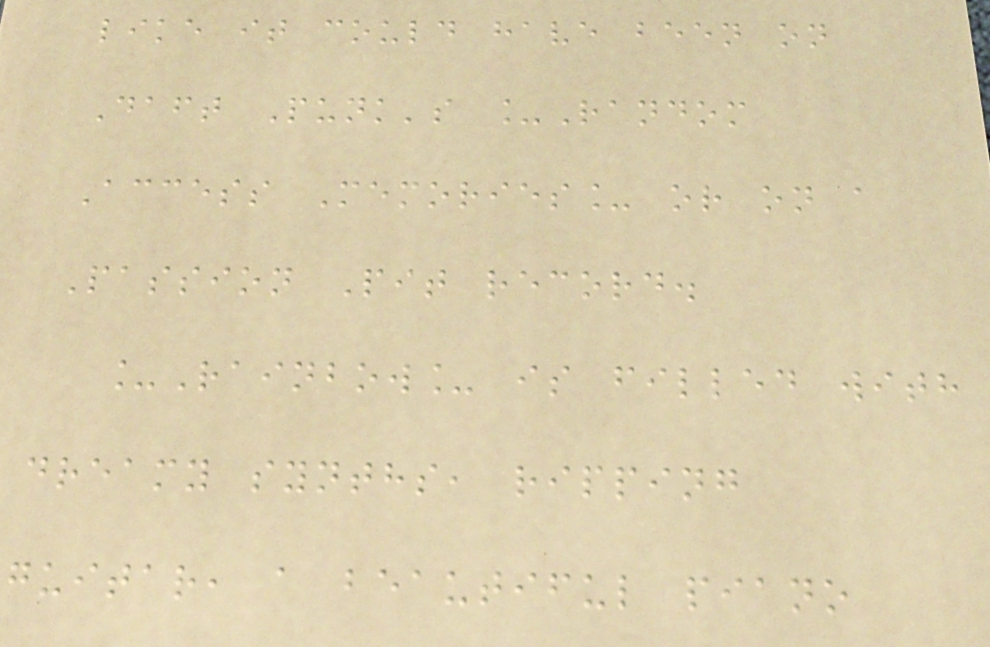like it could have been on
Daft Punk's _Random
Access Memories_ or on a
Passion Pit record.
_Rainbow_ is filled with
dreamy synths, ripping
guitar, a beautiful piano
